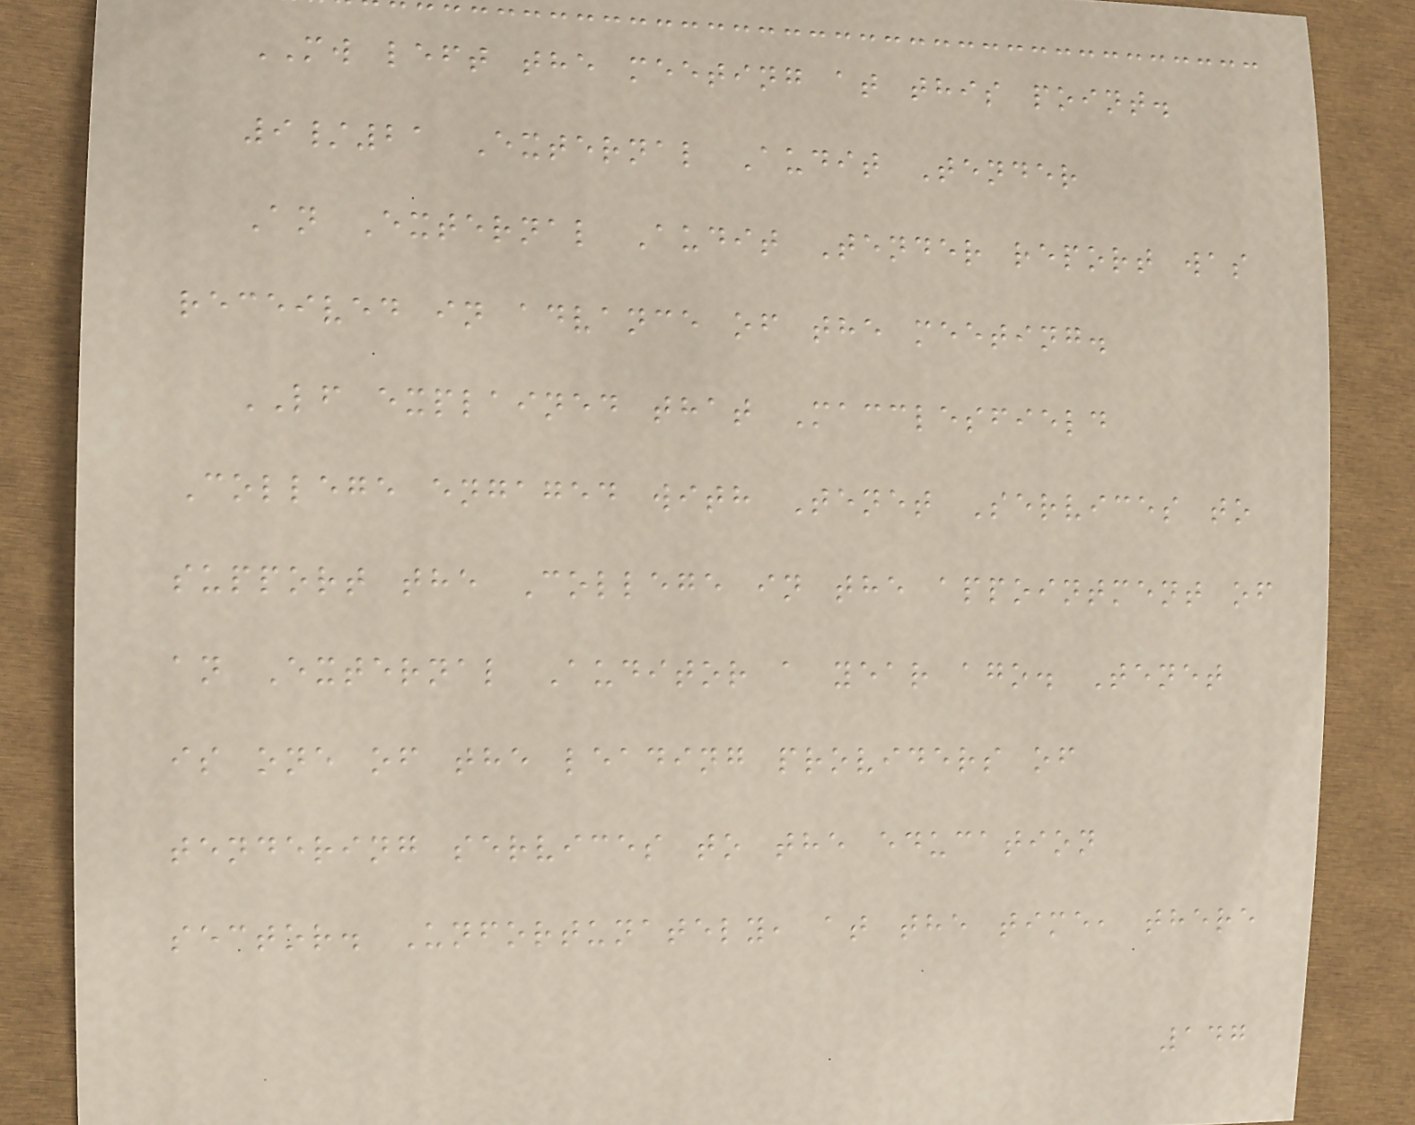MW left the meeting at this point.
9/21 External Audit Tender
An External Audit Tender report was
received in advance of the meeting.
LF explained that Macclesfield
College engaged with Tenet Services to
support the College in the appointment of
an External Auditor a year ago. Tenet
is one of the leading providers of
tendering services to the education
sector. Unfortunately, at the time, there
147
